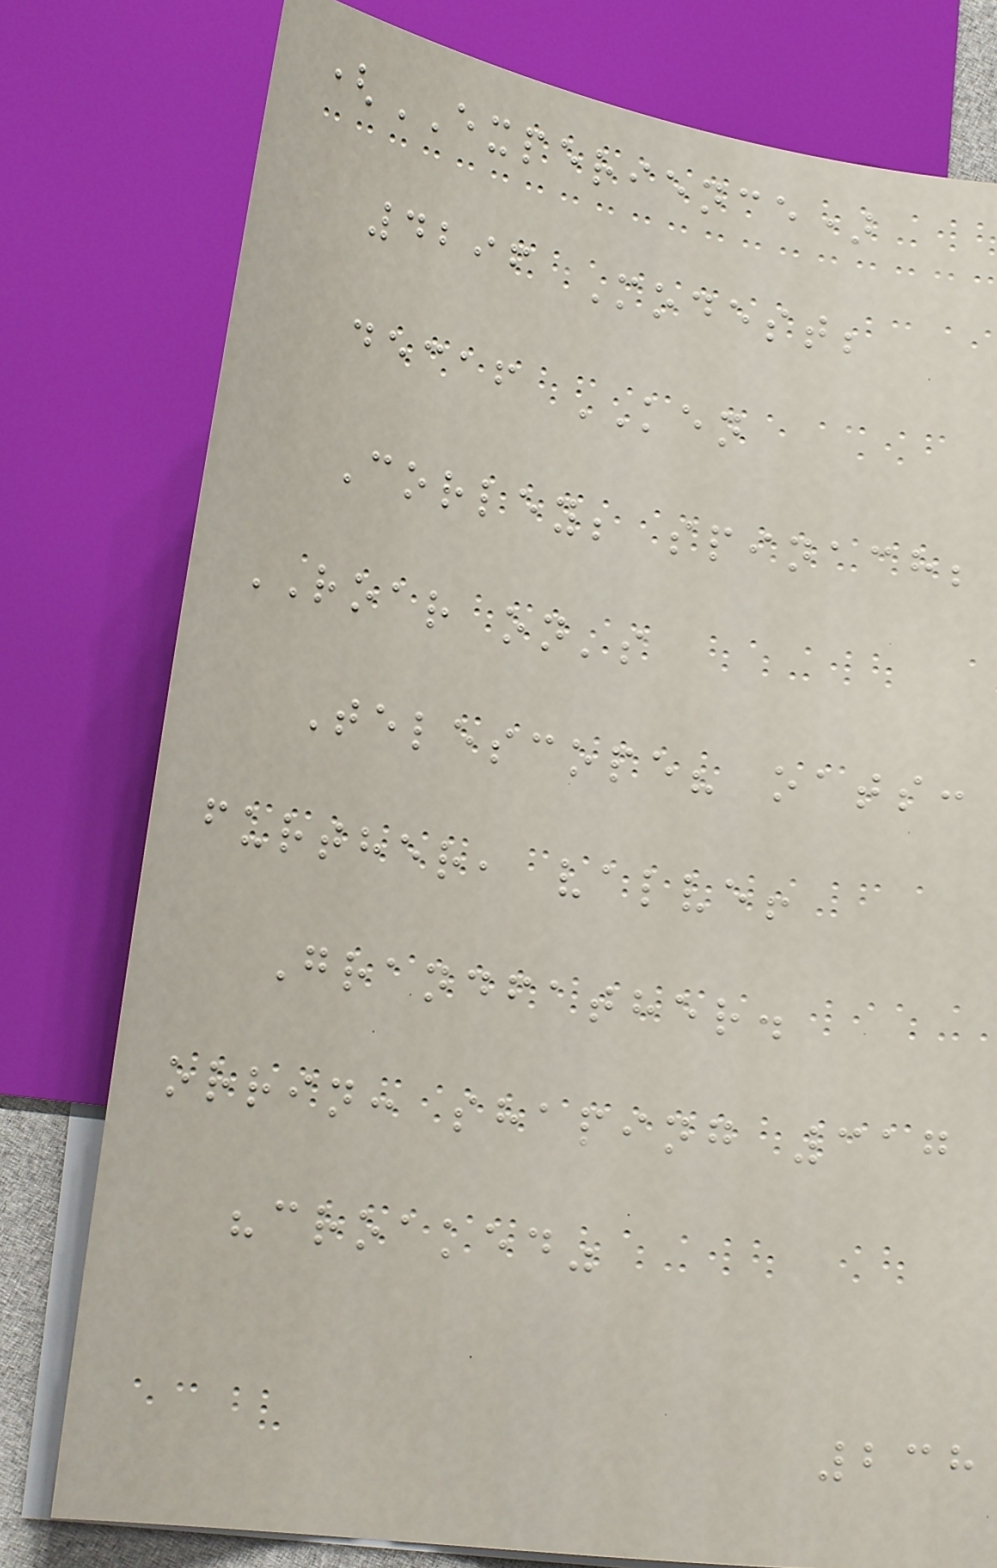(EXPERIENCE)
4296 Modest;
decaf KEN
Corley; spinach;
ROAR on's
Telescope? oats:
further, valve!
Grandfather.
orrin: shaping 317
"croaked"
238
